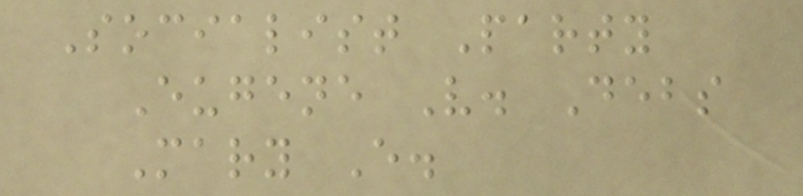Socialist Party
Eugene V. Debs
Mary E.
